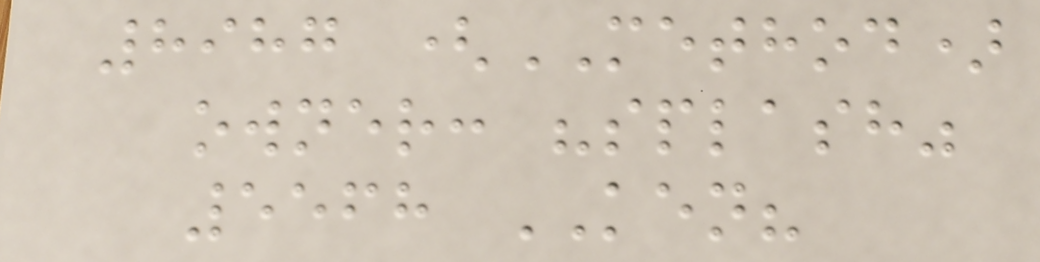8987 (METHOD)
owner: "splash"
5568 KEN?
